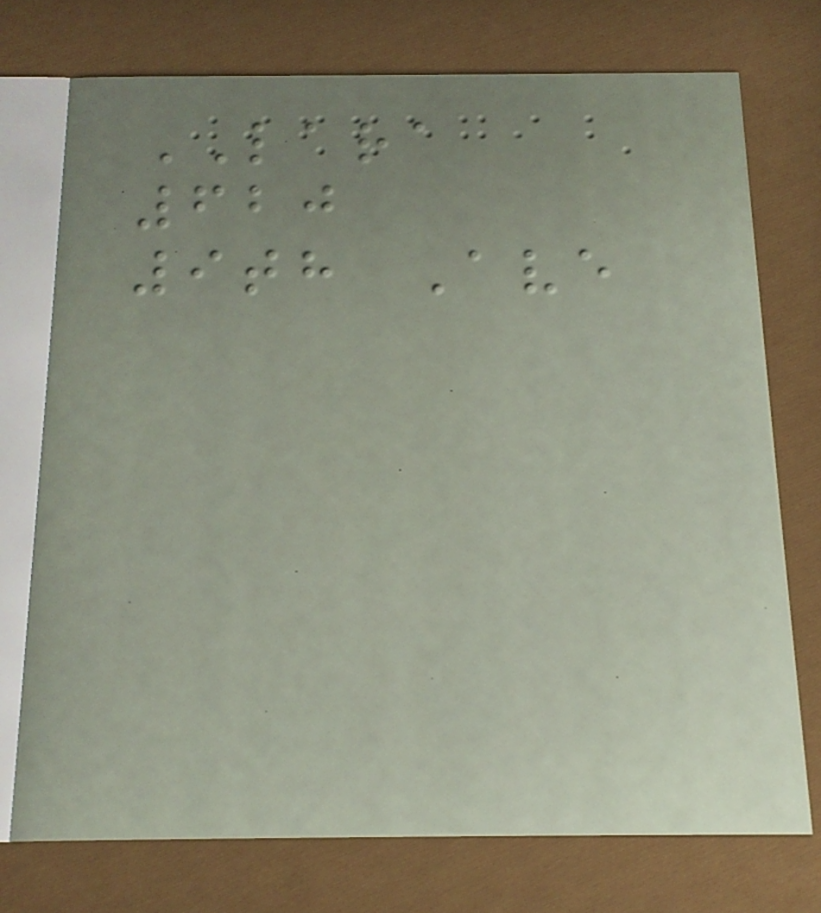LARA
620
9th Ave
